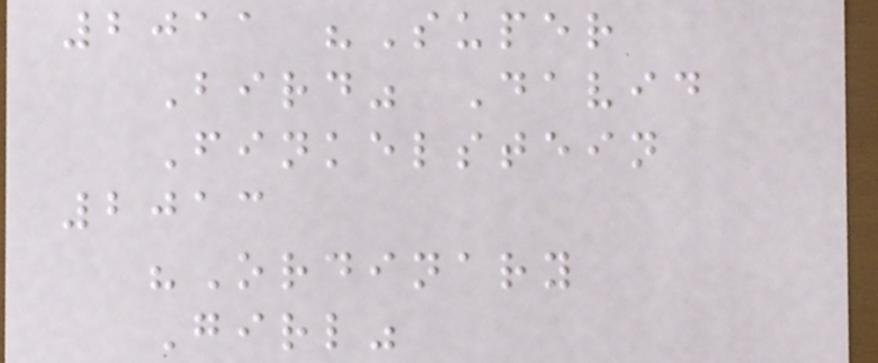2011 "Super
Bird" David
Finkelstein
2013
"Ordinary
Girl"
